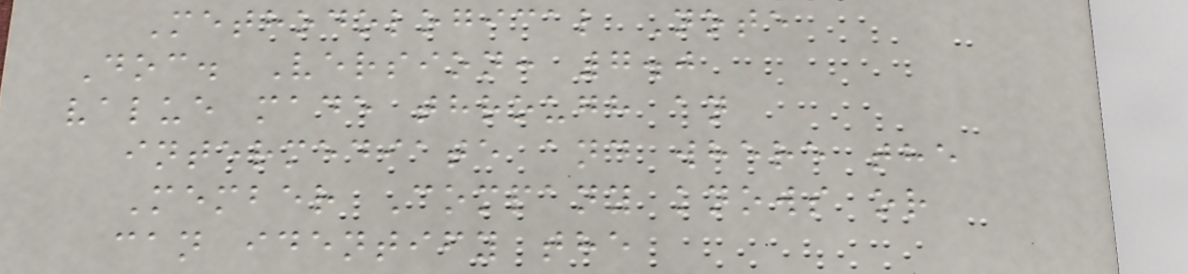Methodological Note
Doc. Version: 7.0
value made through an
intermediate and where the
Member Company knows or
can identify the
